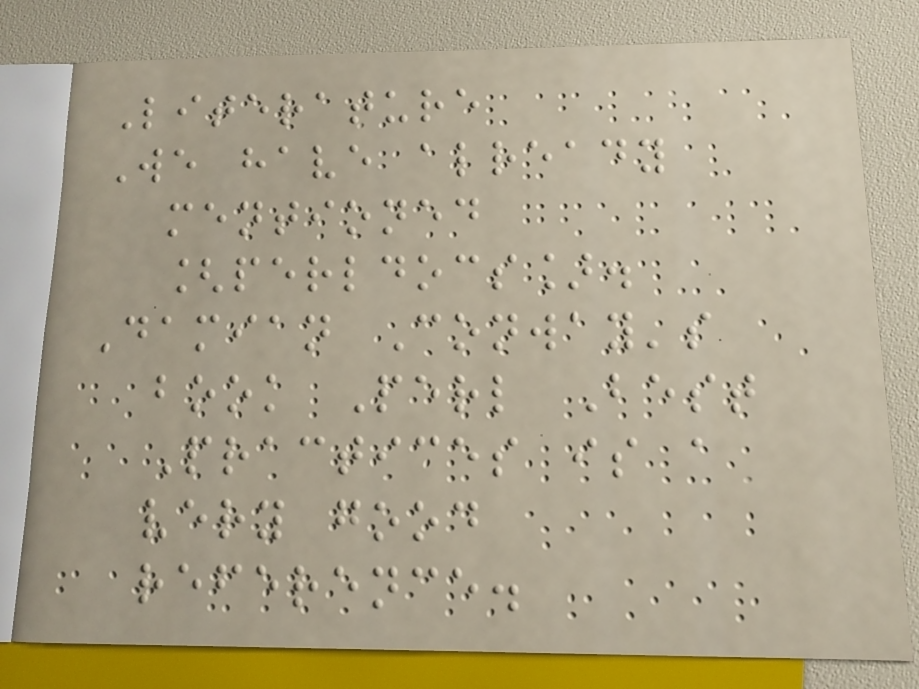Literature
We have already
mentioned
[perldocs].
Damian Conway's
book Perl Best
Practices is a
very good
reference.
